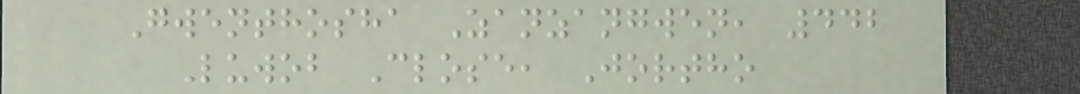Gwenthosha Zanzangwen, 442
Luwob Close, Jortho
